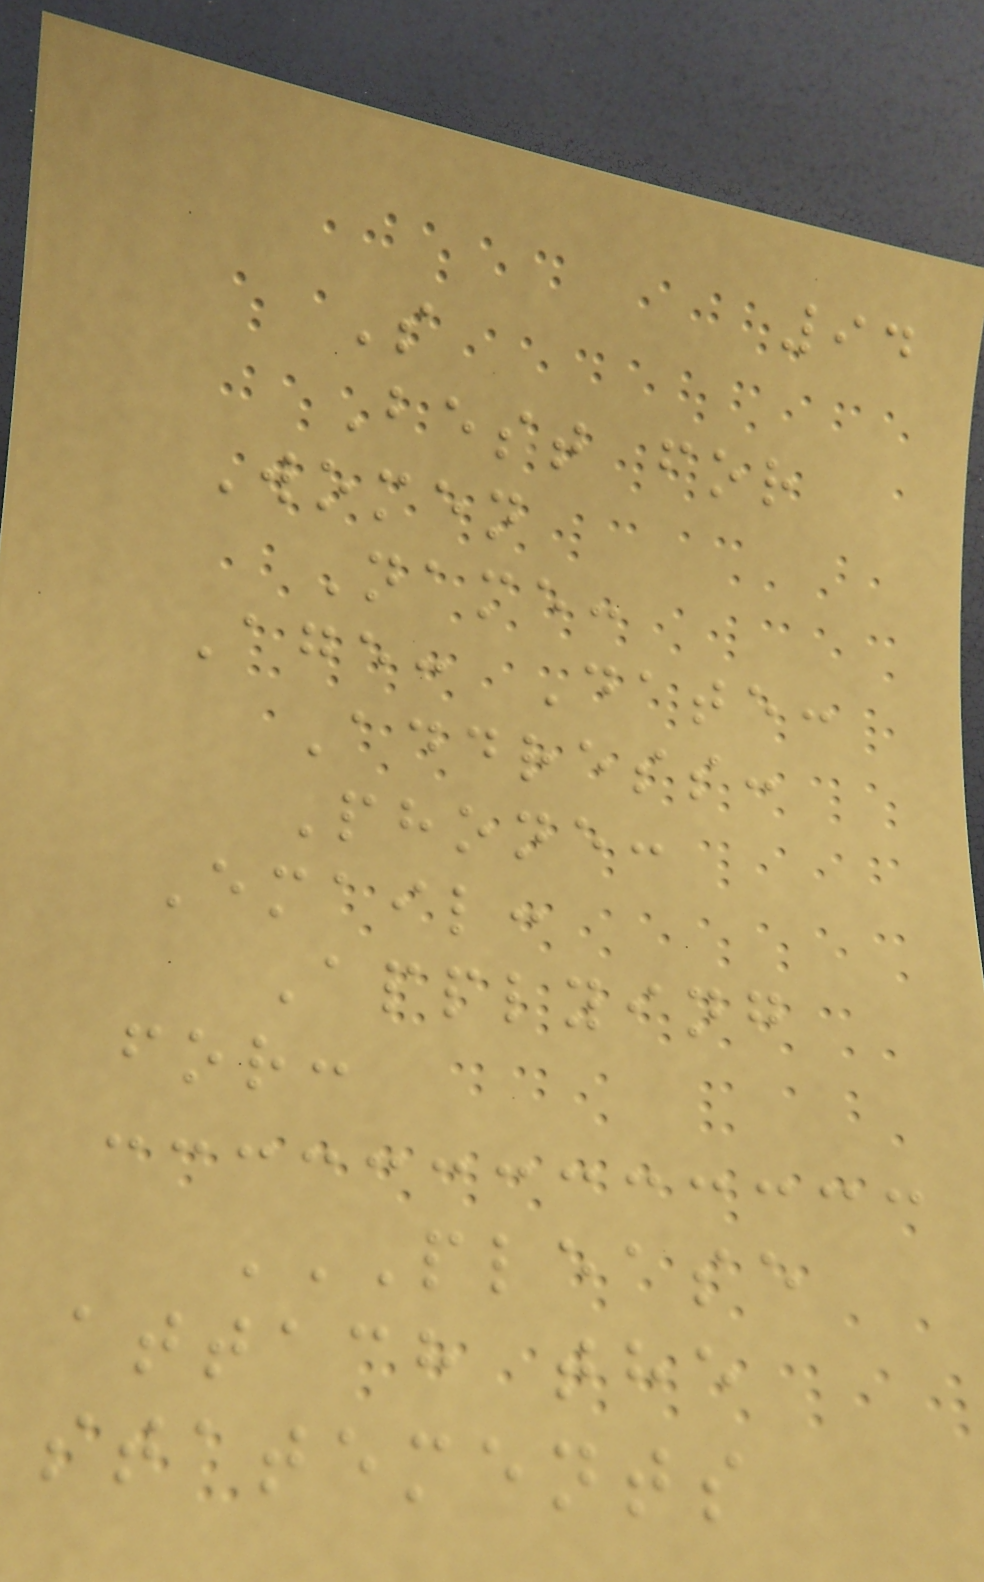94
S
Best for
Women
Name:
Age: Date:
Address:
Phone:
Email:
Applying
for:
PLEASE
ATTACH THE
STATEMENTS
